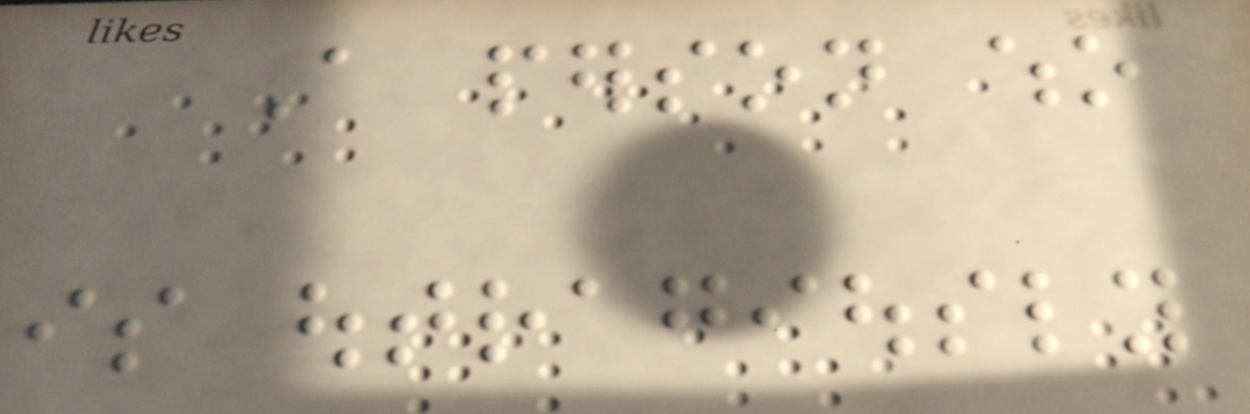A person who
is outragiously
